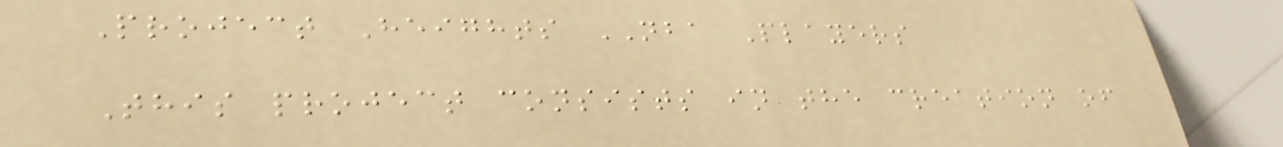Project Heights NBA Players
This project consists in the creation of
